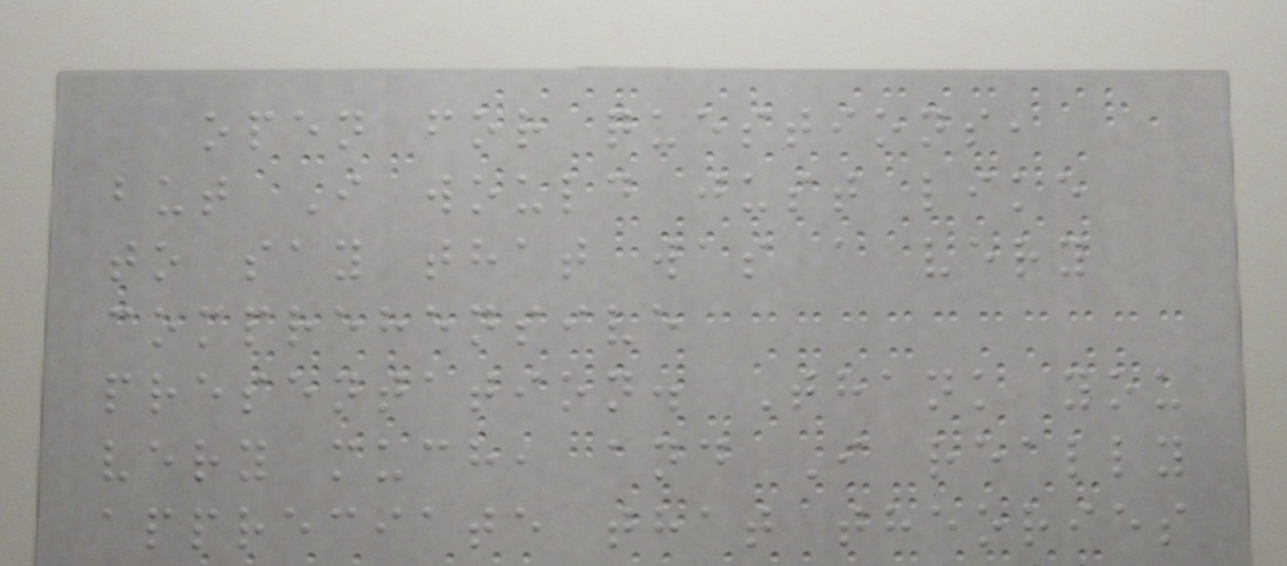open for questions,
but I would just like
to say that was a very
comprehensive
presentation. Thank you
very much, and I really
appreciate that theories
